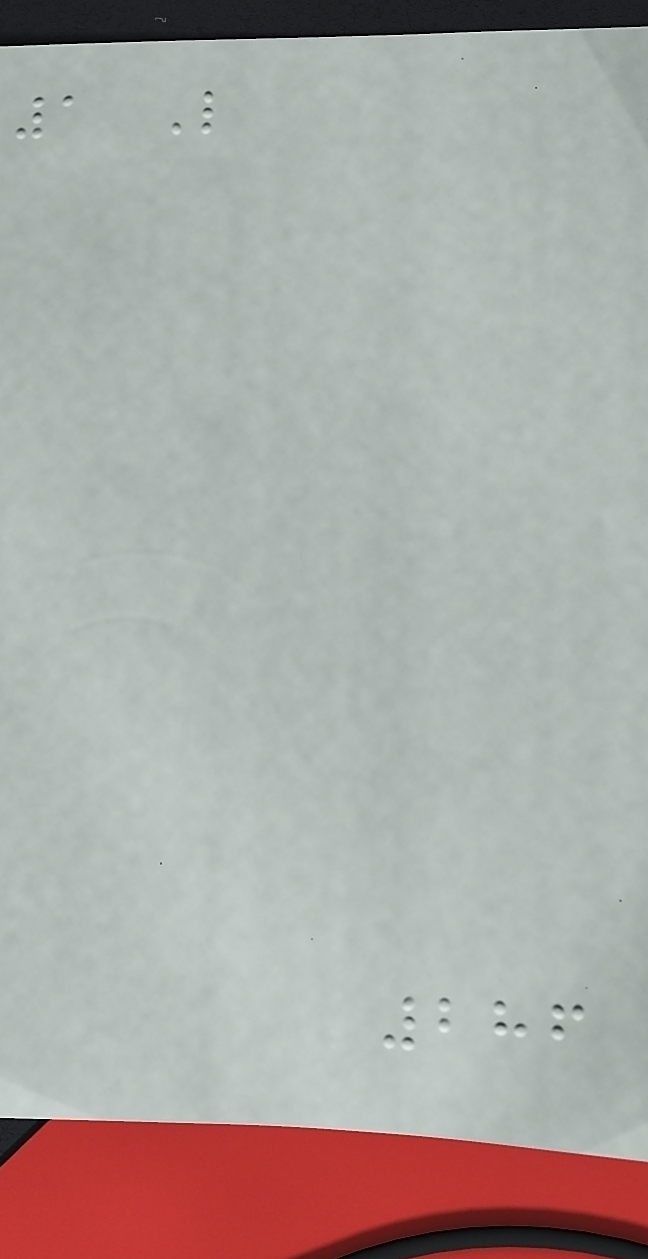1 Like
286
